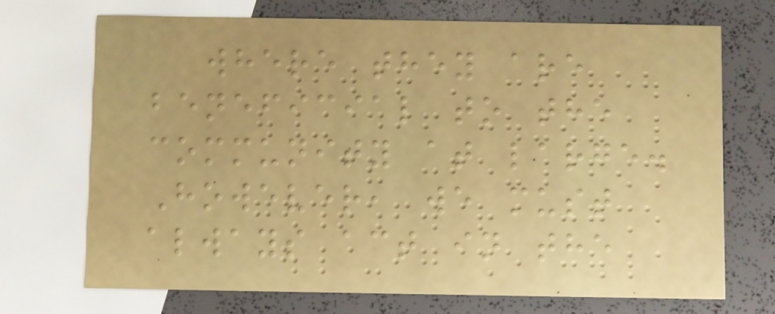where they are
beneficial to the
community at large.
However, we must
always act in the
